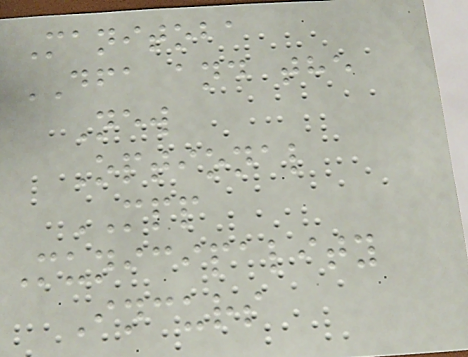Manitoba
DFA and the
New
Optional
MPP
Municipality
Incurs
